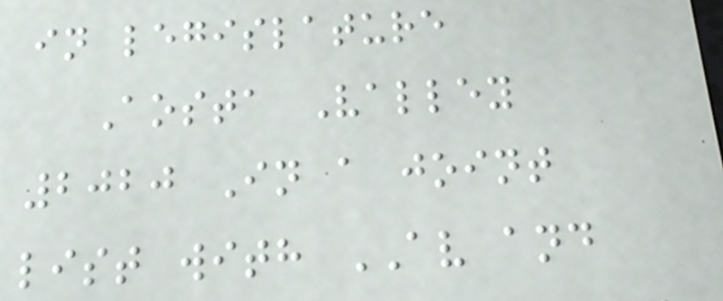in legislature
Aosta Valley
2020 In a joint
list with AV and
